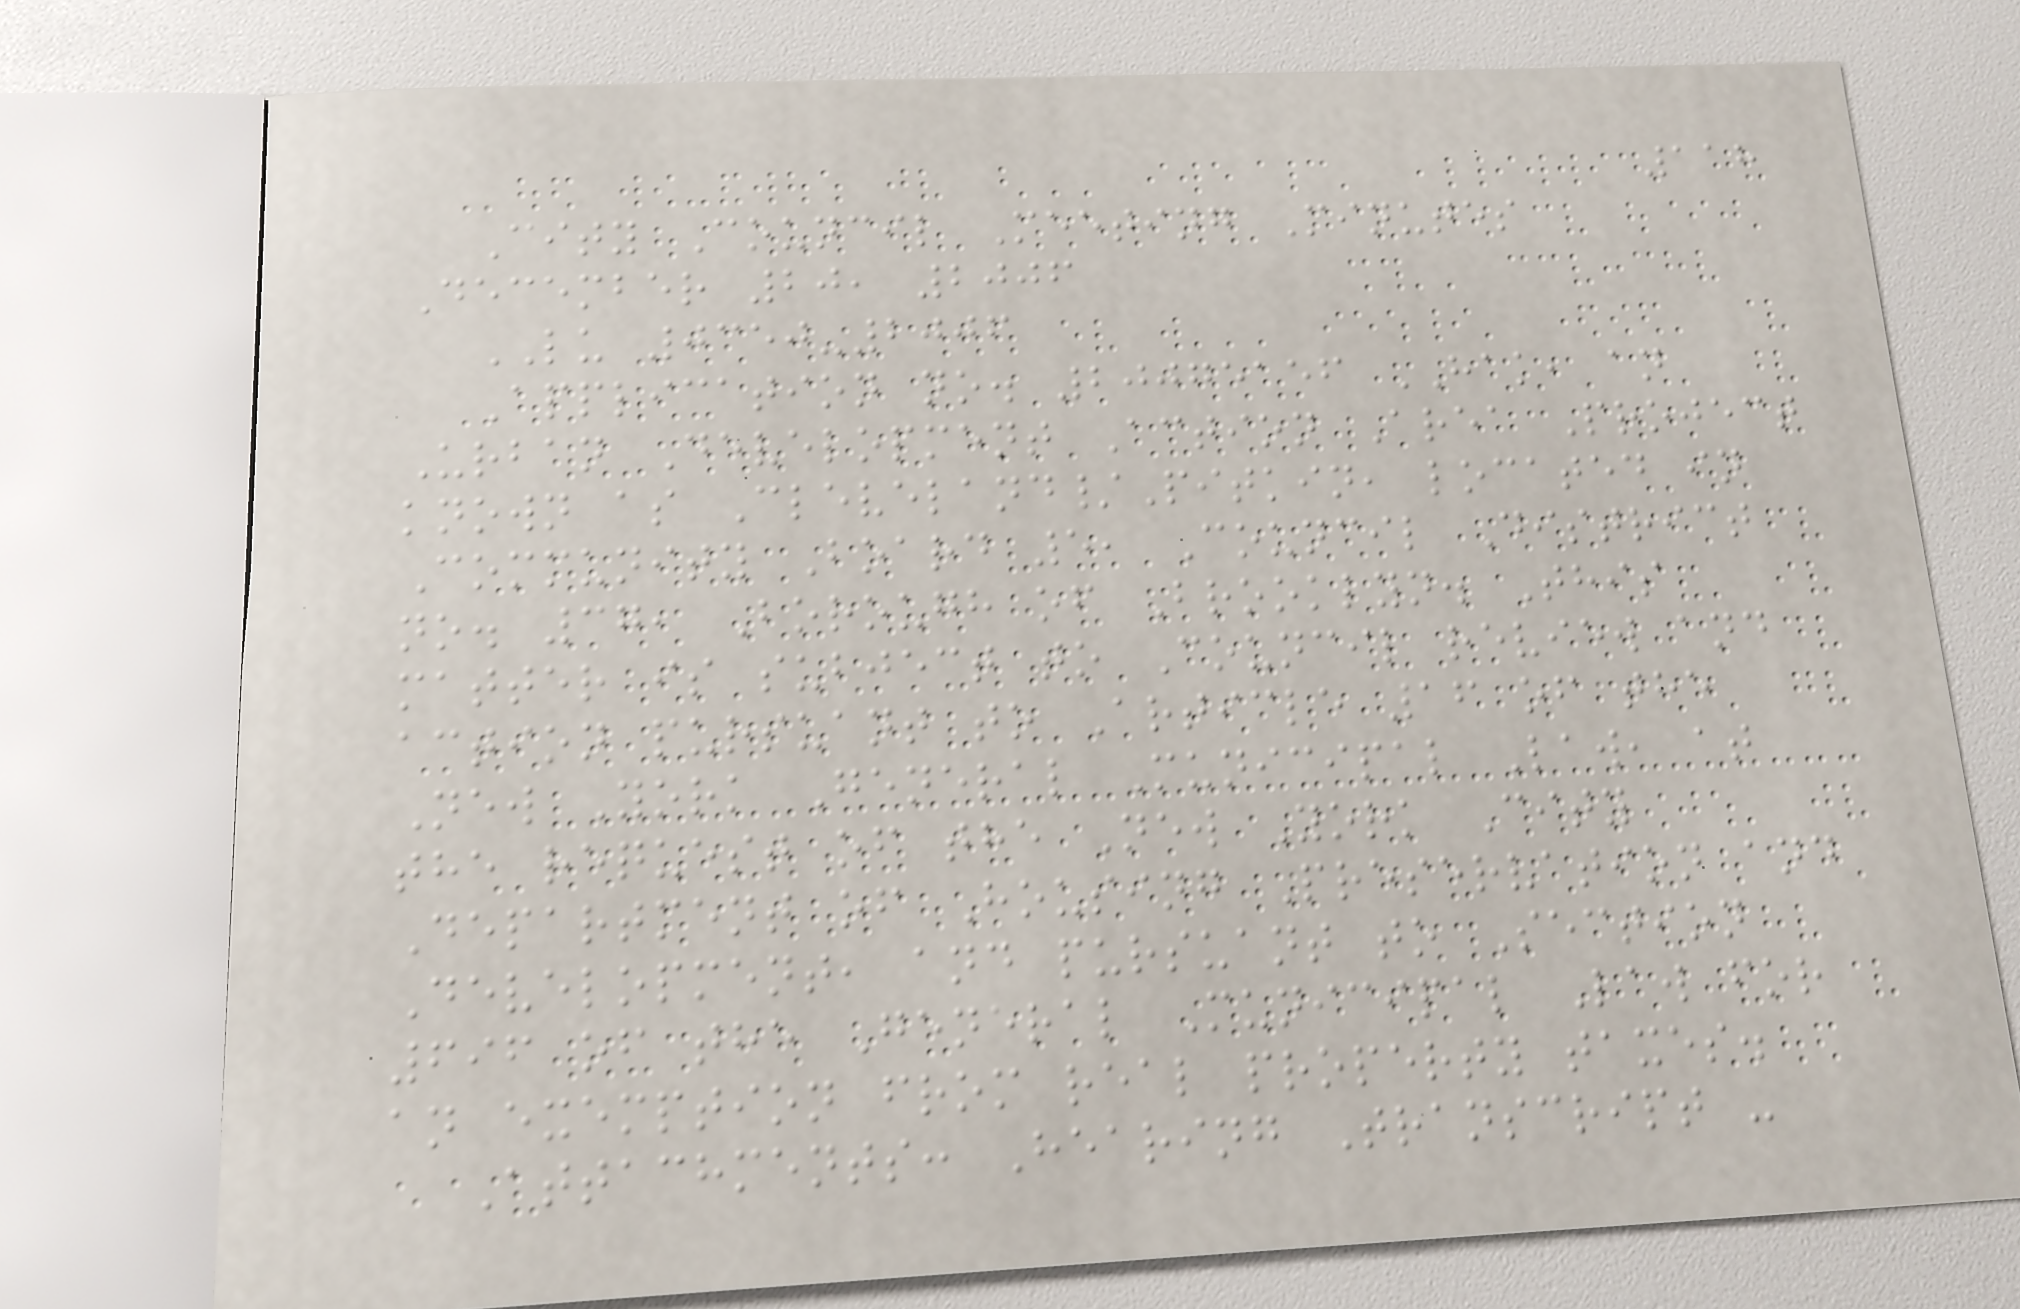118
City Council Meeting Minutes
December 20, 2006
LU 0350-2006
Application no. 20075156 HAK, an
Urban Development Action Area Project
known as Cleveland/Pitkin, located in
Community Board 5, Council District
no. 37, Borough of Brooklyn. This
matter is subject to Council review and
action pursuant to Article 16 of the
New York General Municipal Law, at
the request of the New York City
Department of Housing Preservation and
Development, and pursuant to Section
696 of the General Municipal Law for
an exemption from real property taxes.
Attachments: Hearing Transcript -
